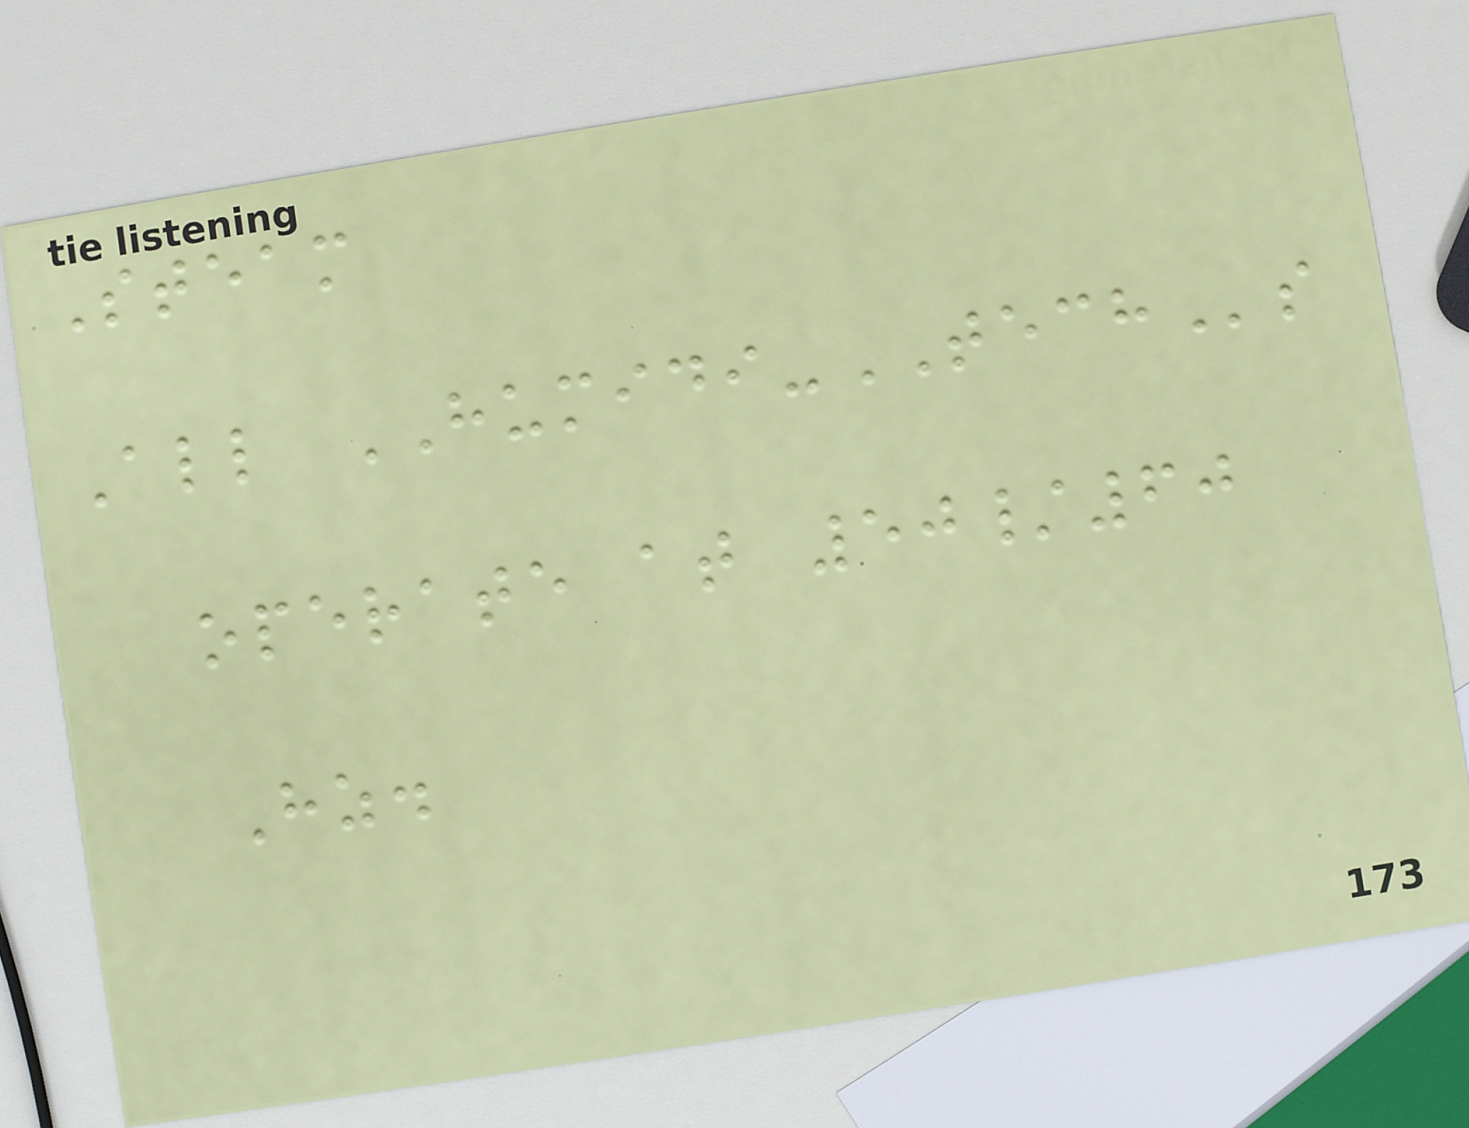Steam
All HUMIDI-TECHs
operate at 50/60
Hz.
